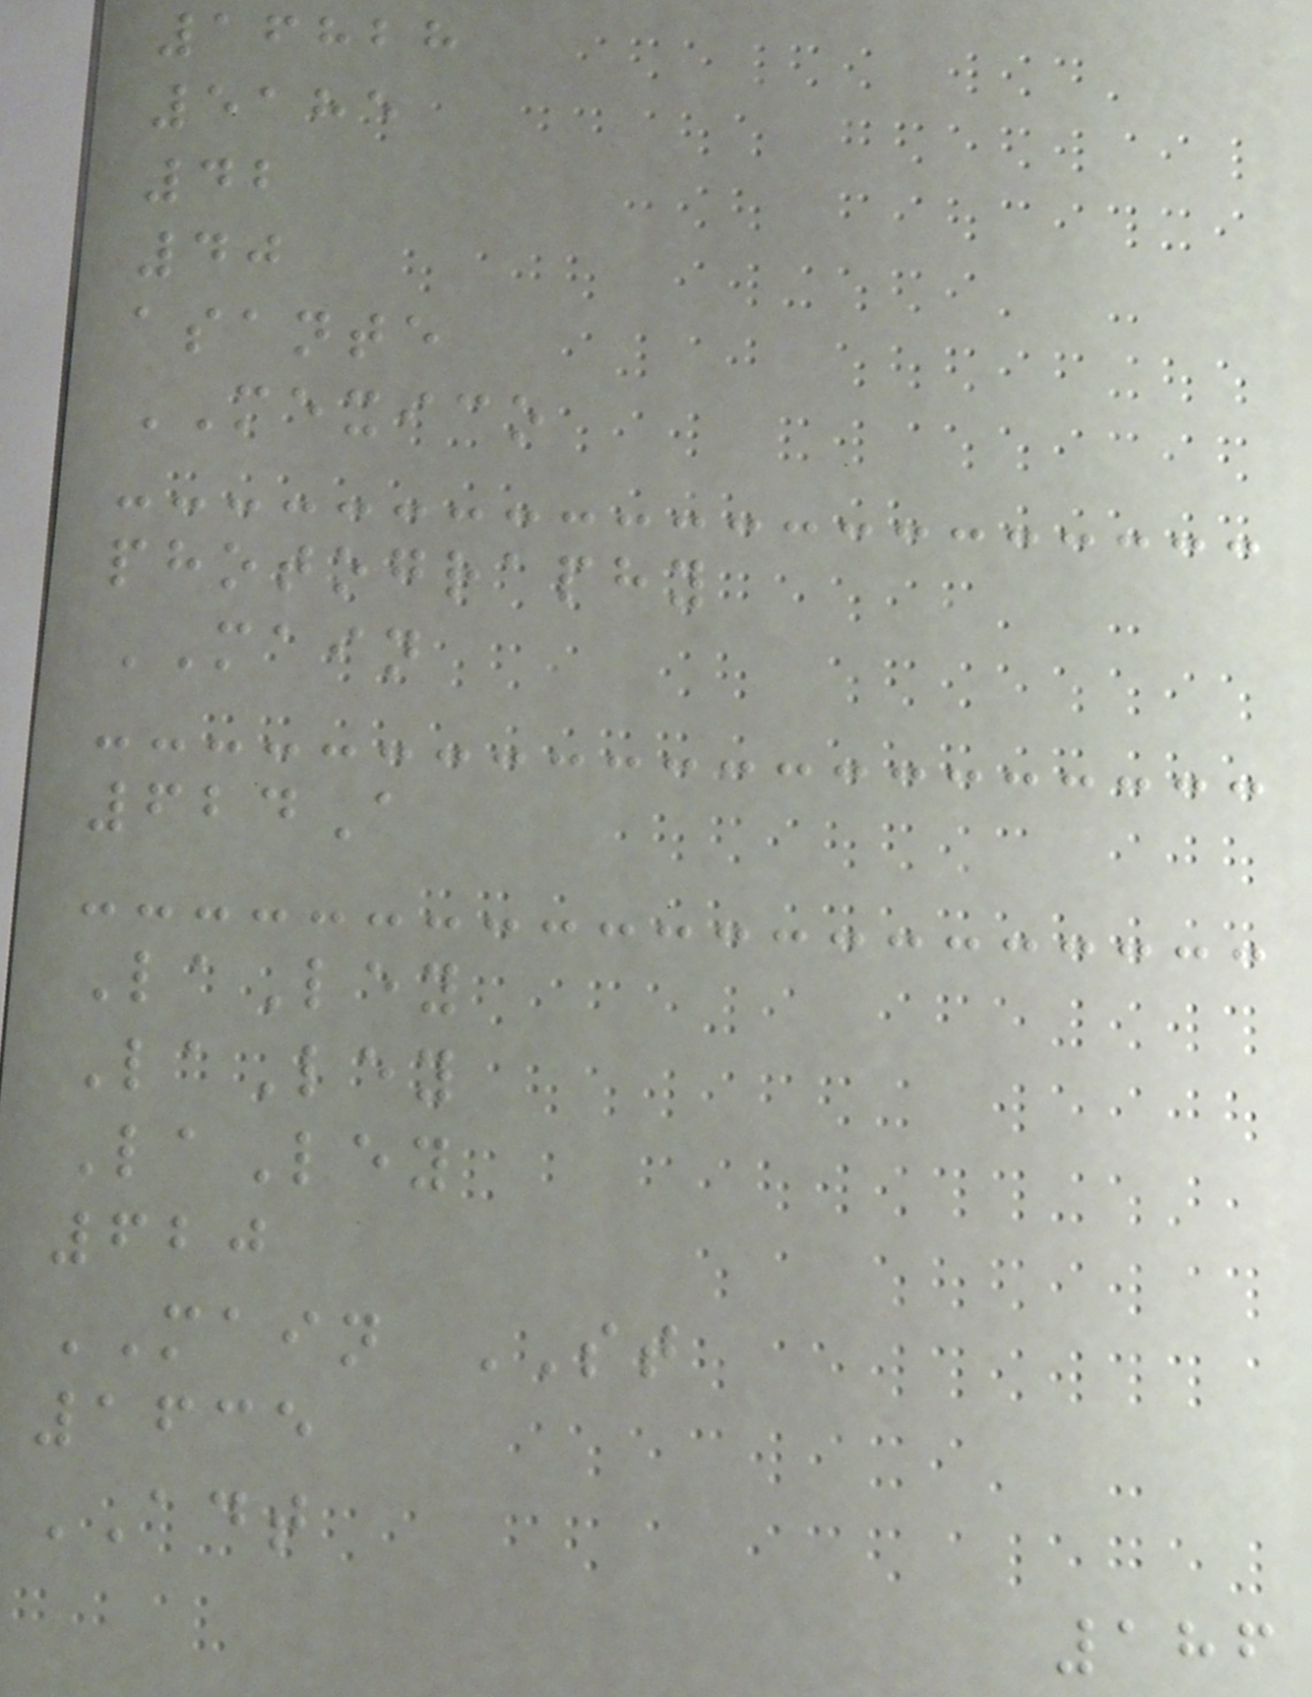16828
5185
42
40
asante
MEXICO
photography
MAIN
624A
LaLey
LaLey
LaLey
620
MAIN ST
1635
ADT
186
